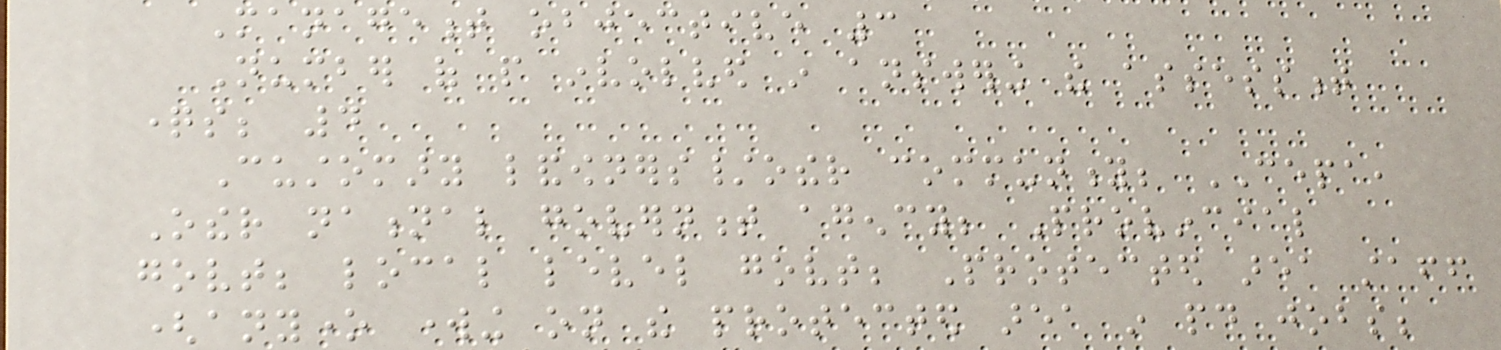Management objective 3
Number of people involved in answering the assessment
questions; 4
Customary landowners/other community; CEPA,
Other national government agency; Provincial
govt; local level govt; Protected area staff
(anyone working on the protected area in paid jobs;
